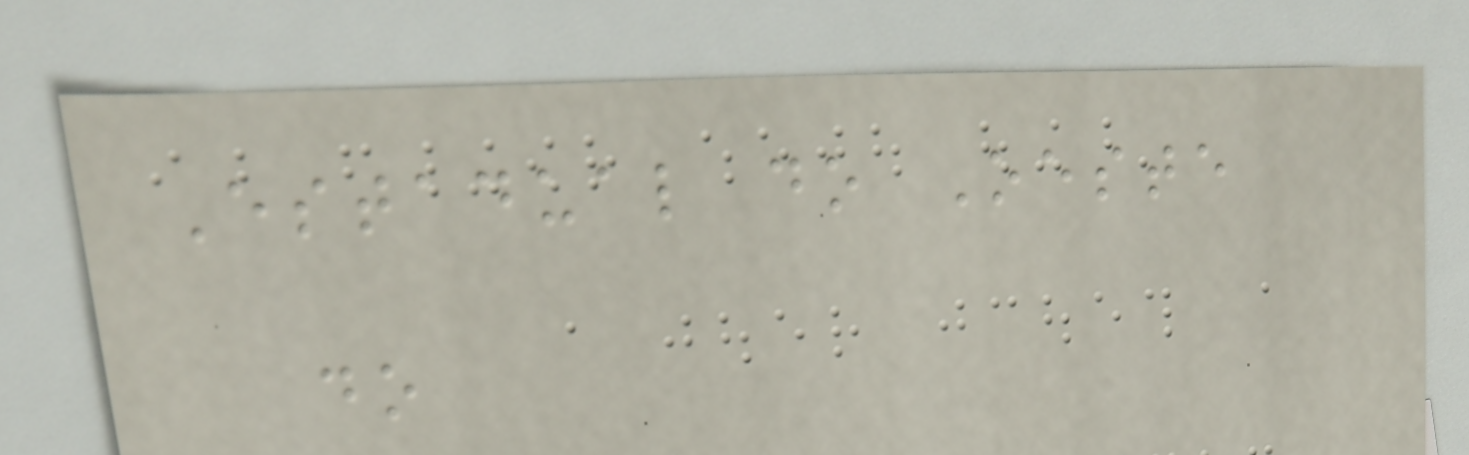Estadual do Oeste
do
